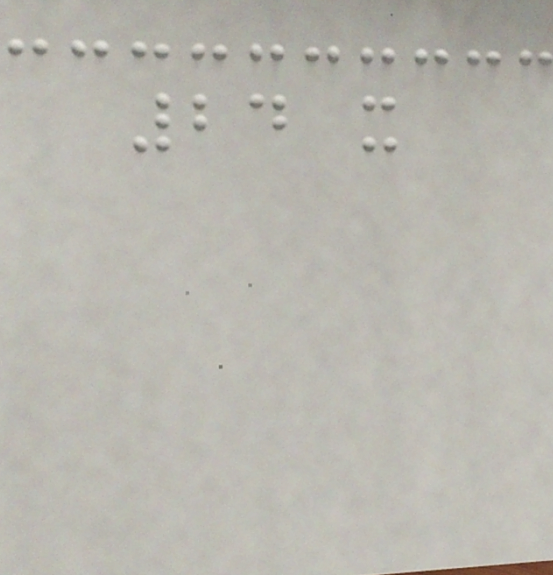24 x
